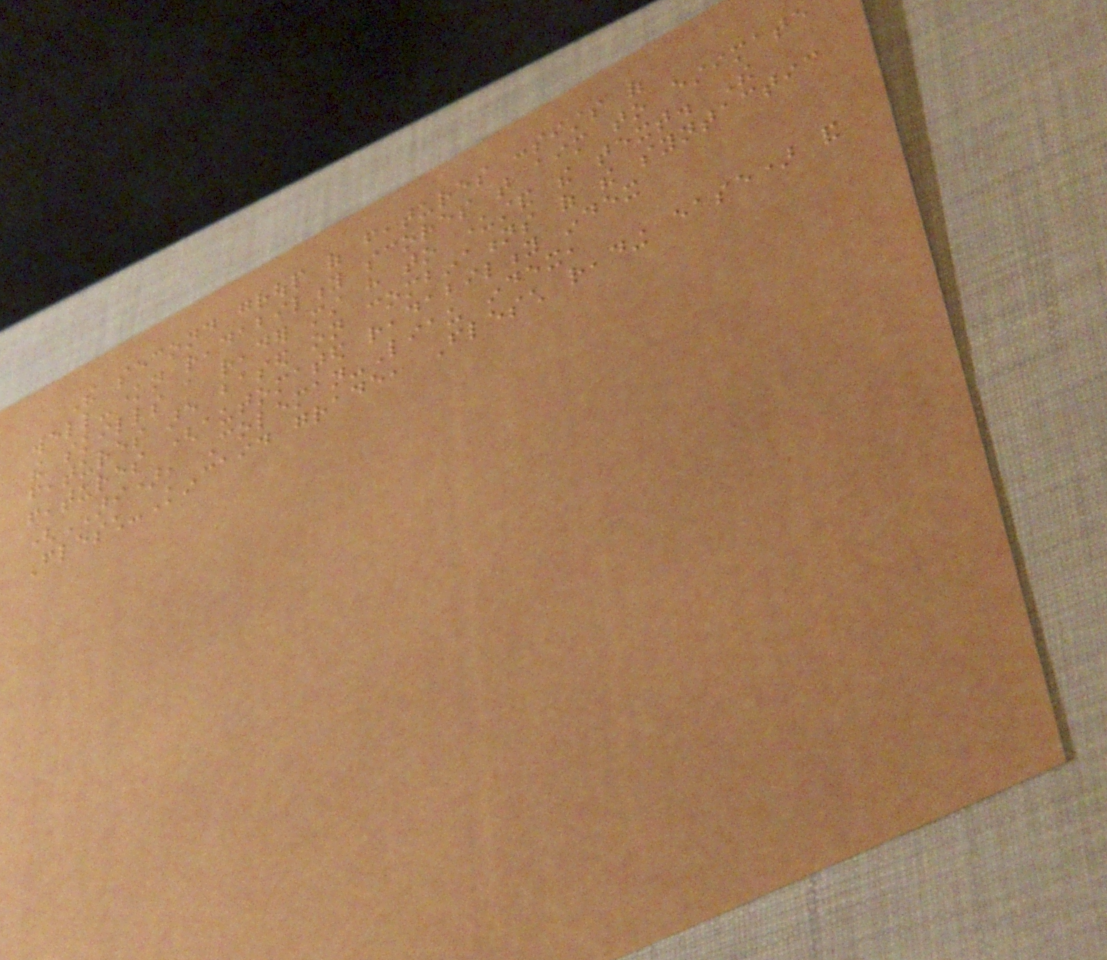The second group of features consists of
well-known readability scores that aim to estimate
the skills a reader must have to understand the text. The
features are based on combinations of the syntactic
features (automated readability index
(ARI), Coleman-Liau index,
Flesch-Kincaid grade, Flesch reading ease) and
